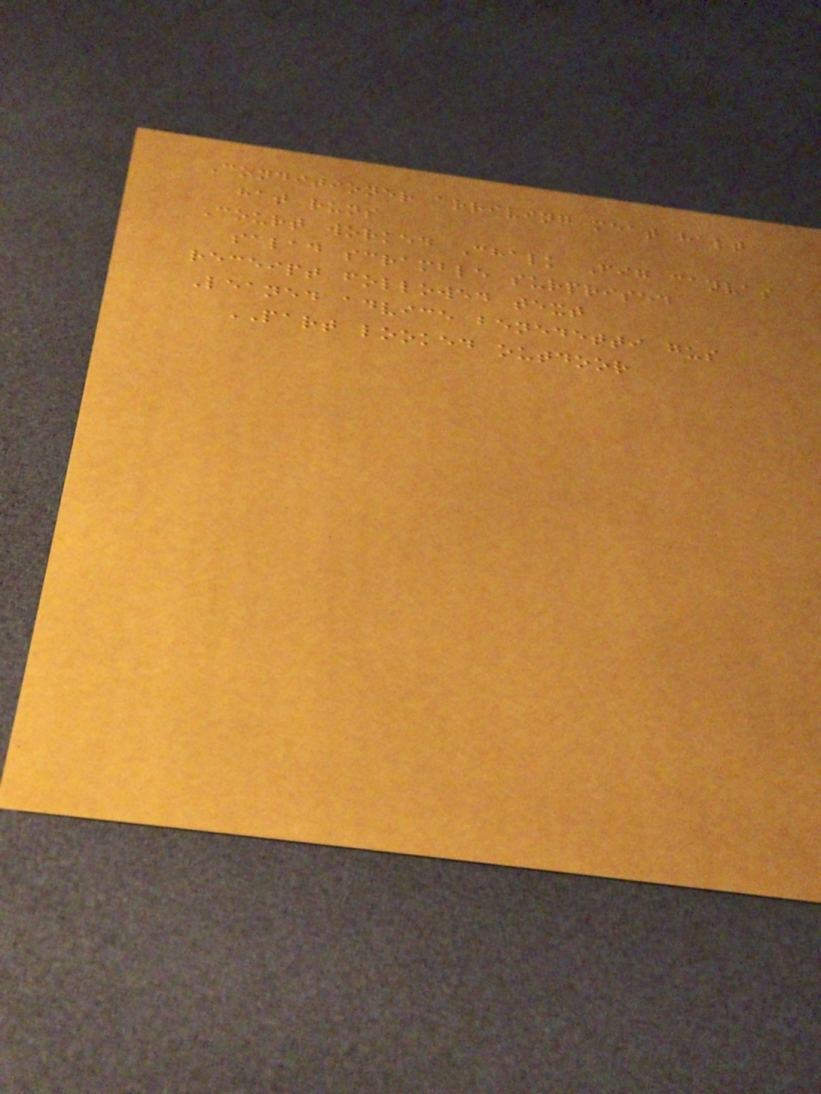Conditioner arriving meat halt
hat runs
Court worked Chalk Fig canvas
salad scramble surprised
receipt followed text
Leaned advice benedetti gus
PART looked outdoor
